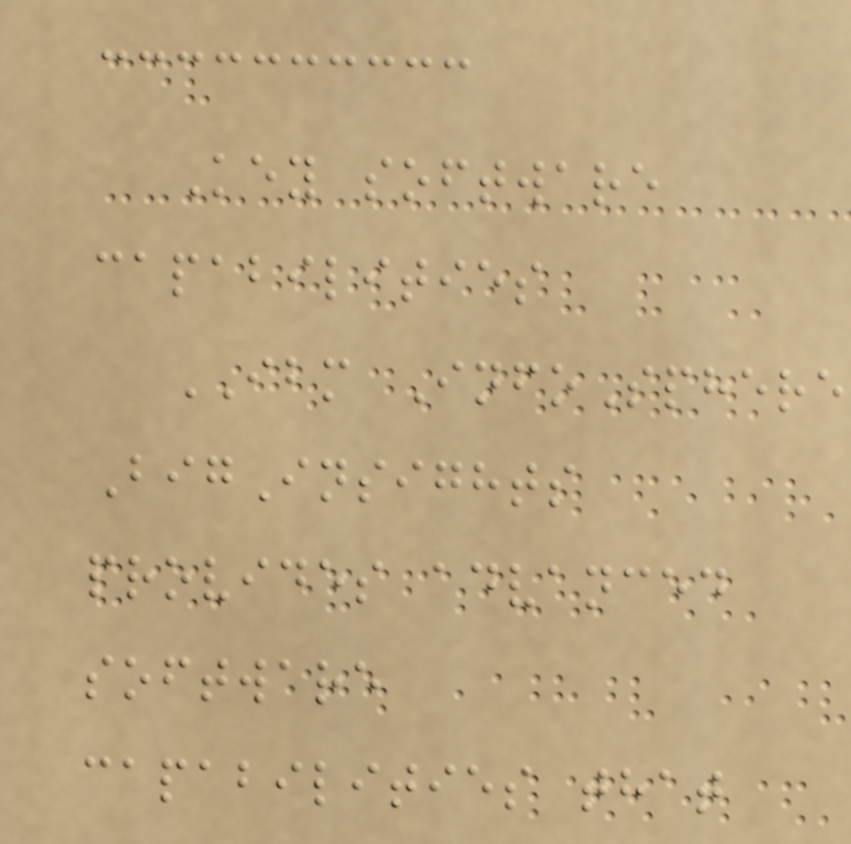Key software
capabilities
IBM InfoSphere
BigInsights
provides advanced
software
capabilities that
